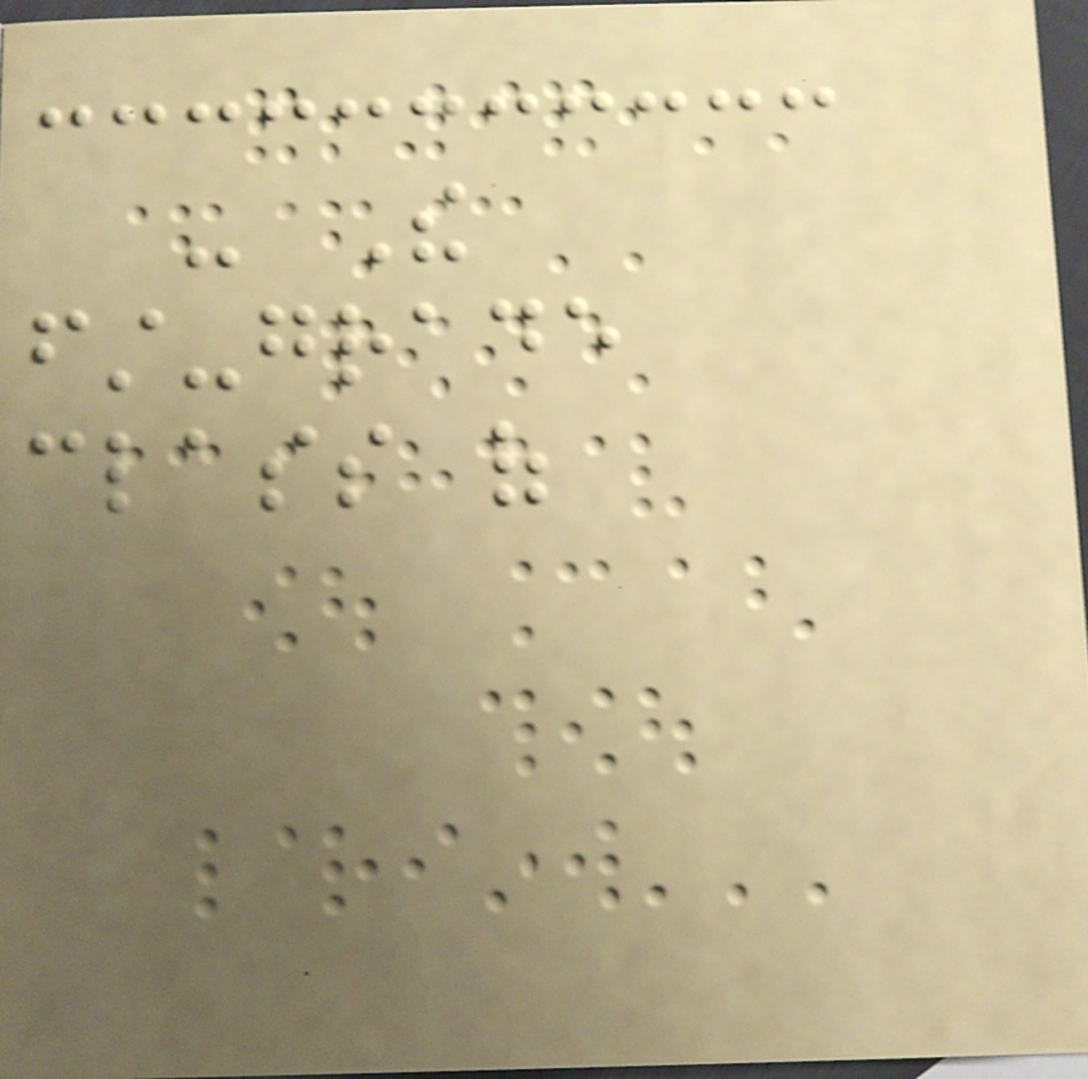- The
first-grade
class of
